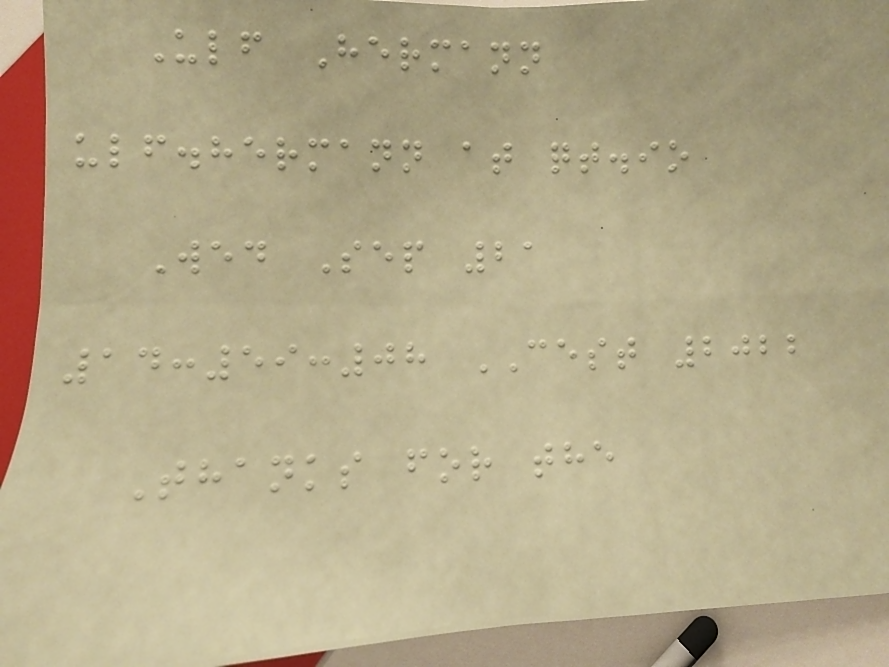Ulf Hermann
ulf.hermann at qt.io
Wed Sep 21
14:59:08 CEST 2022
Thanks for the
